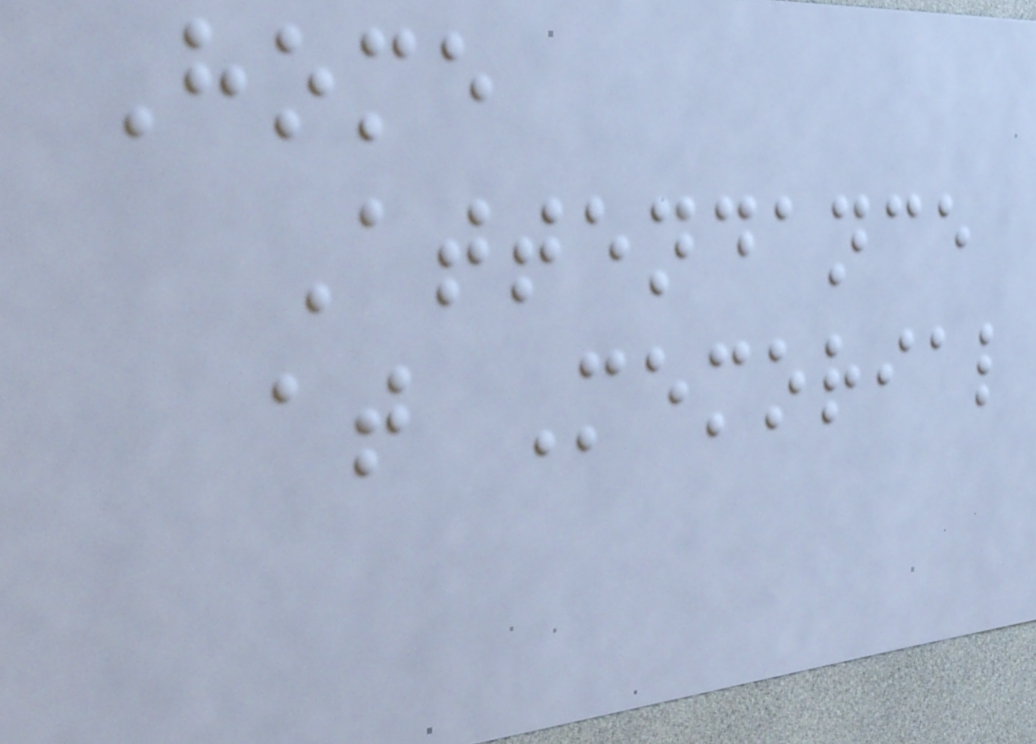Home
Attendance
at Memorial
